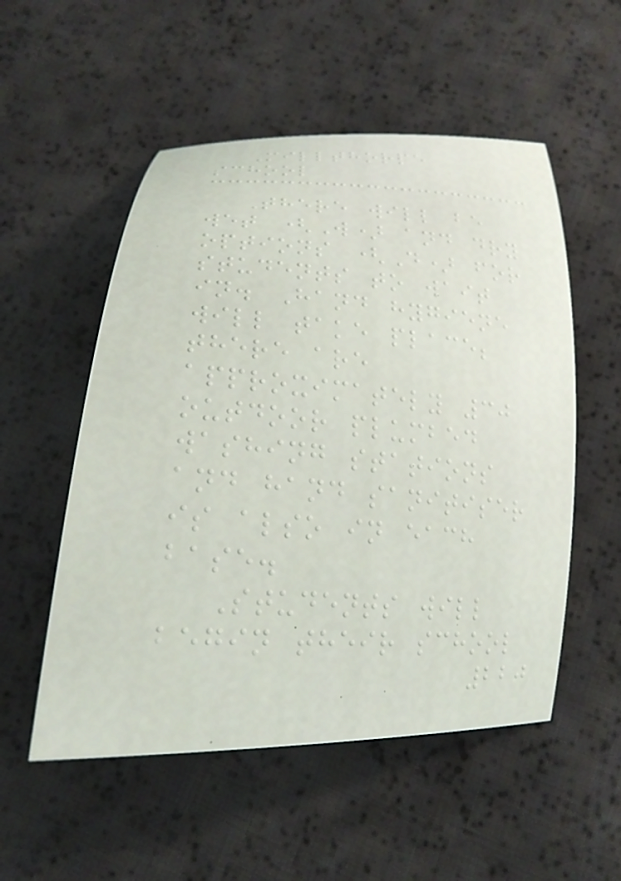Millthorpe
school
There will be
wet (W) and dry
options (D) for
students to wait
in. Hand hygiene
will take place;
there are
approximately 30
outdoor plumbed
washing stations
and hand sanitiser
is also in each
base.
Students will
begin their school
220
